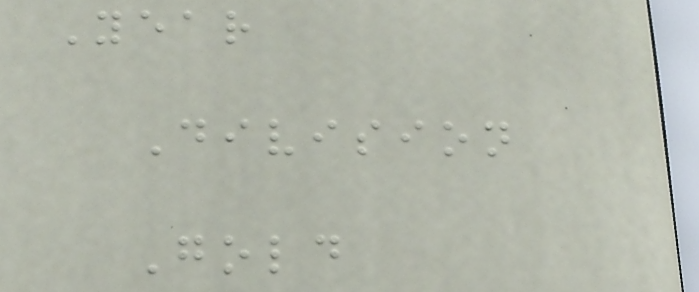Year
Division
Gold
